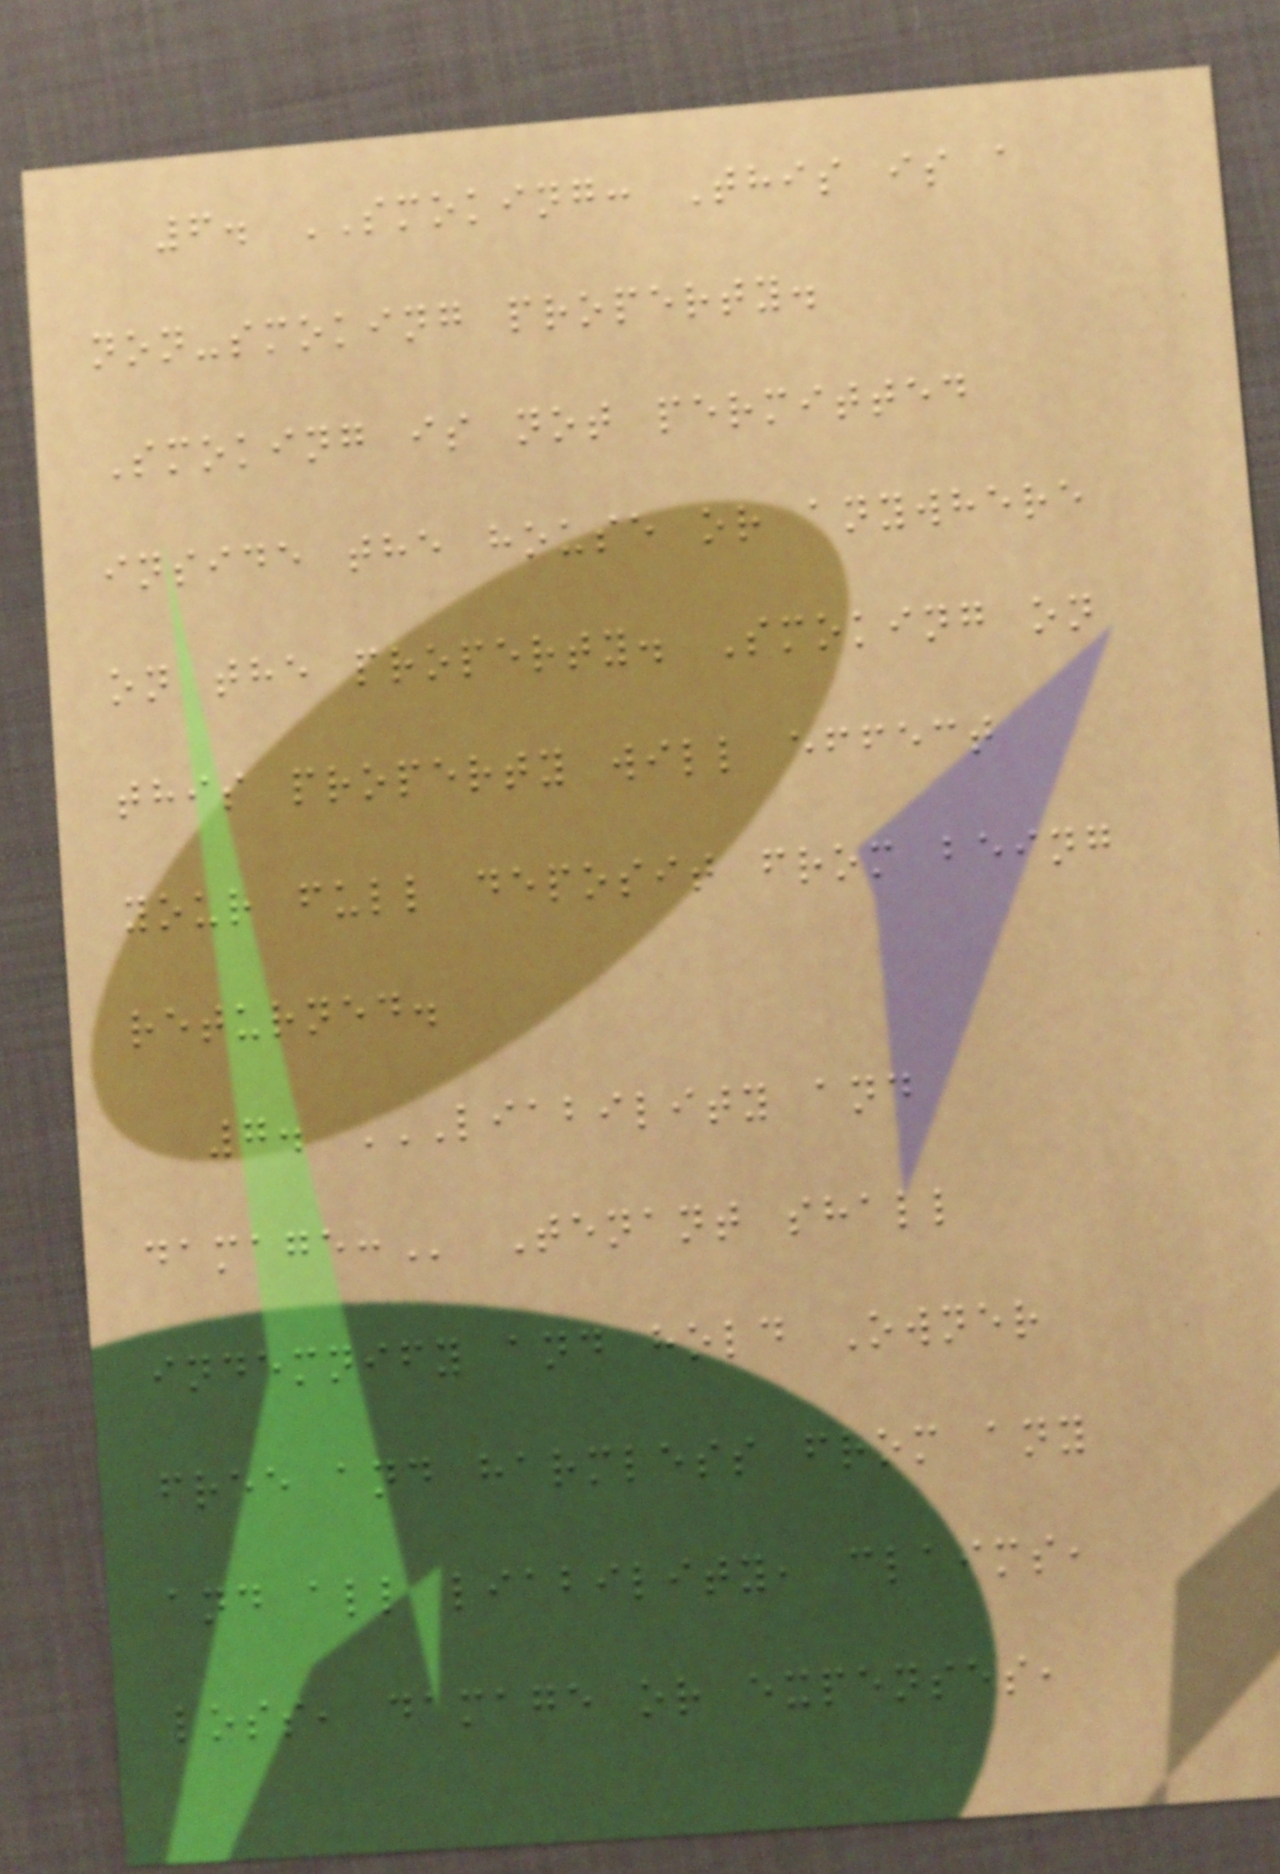6. SMOKING: This is a
non-smoking property.
Smoking is not permitted
inside the house or anywhere
on the property. Smoking on
this property will effect
your full deposit from being
returned.
7. LIABILITY AND
DAMAGE: Tenant shall
indemnify and hold Owner
free and harmless from any
and all liability, claims,
loss, damage or expenses,
